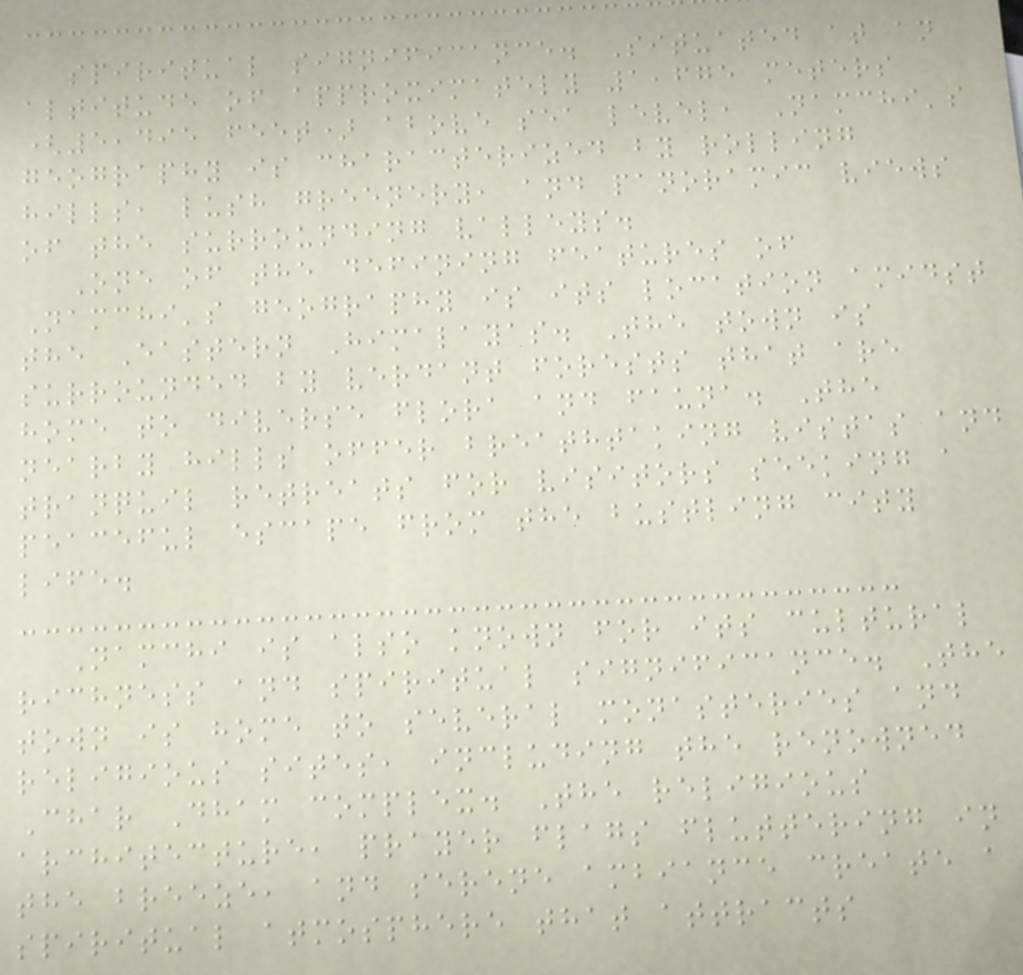spiritual significance. Situated at an
altitude of approximately 1,675 meters
(5,495 feet) above sea level, Namchi's
geography is characterized by rolling
hills, lush greenery, and panoramic views
of the surrounding valleys.
One of the defining features of
Namchi's geography is its location amidst
the Eastern Himalayas. The town is
surrounded by verdant forests that are
home to diverse flora and fauna. The
nearby hills offer breathtaking vistas and
tranquil retreats for visitors seeking a
peaceful escape from the bustling city
life.
Namchi is also known for its cultural
richness and spiritual significance. The
town is home to several monasteries and
religious sites, including the renowned
Char Dham complex. The religious
architecture, prayer flags fluttering in
the breeze, and serene ambiance create a
spiritual atmosphere that attracts
